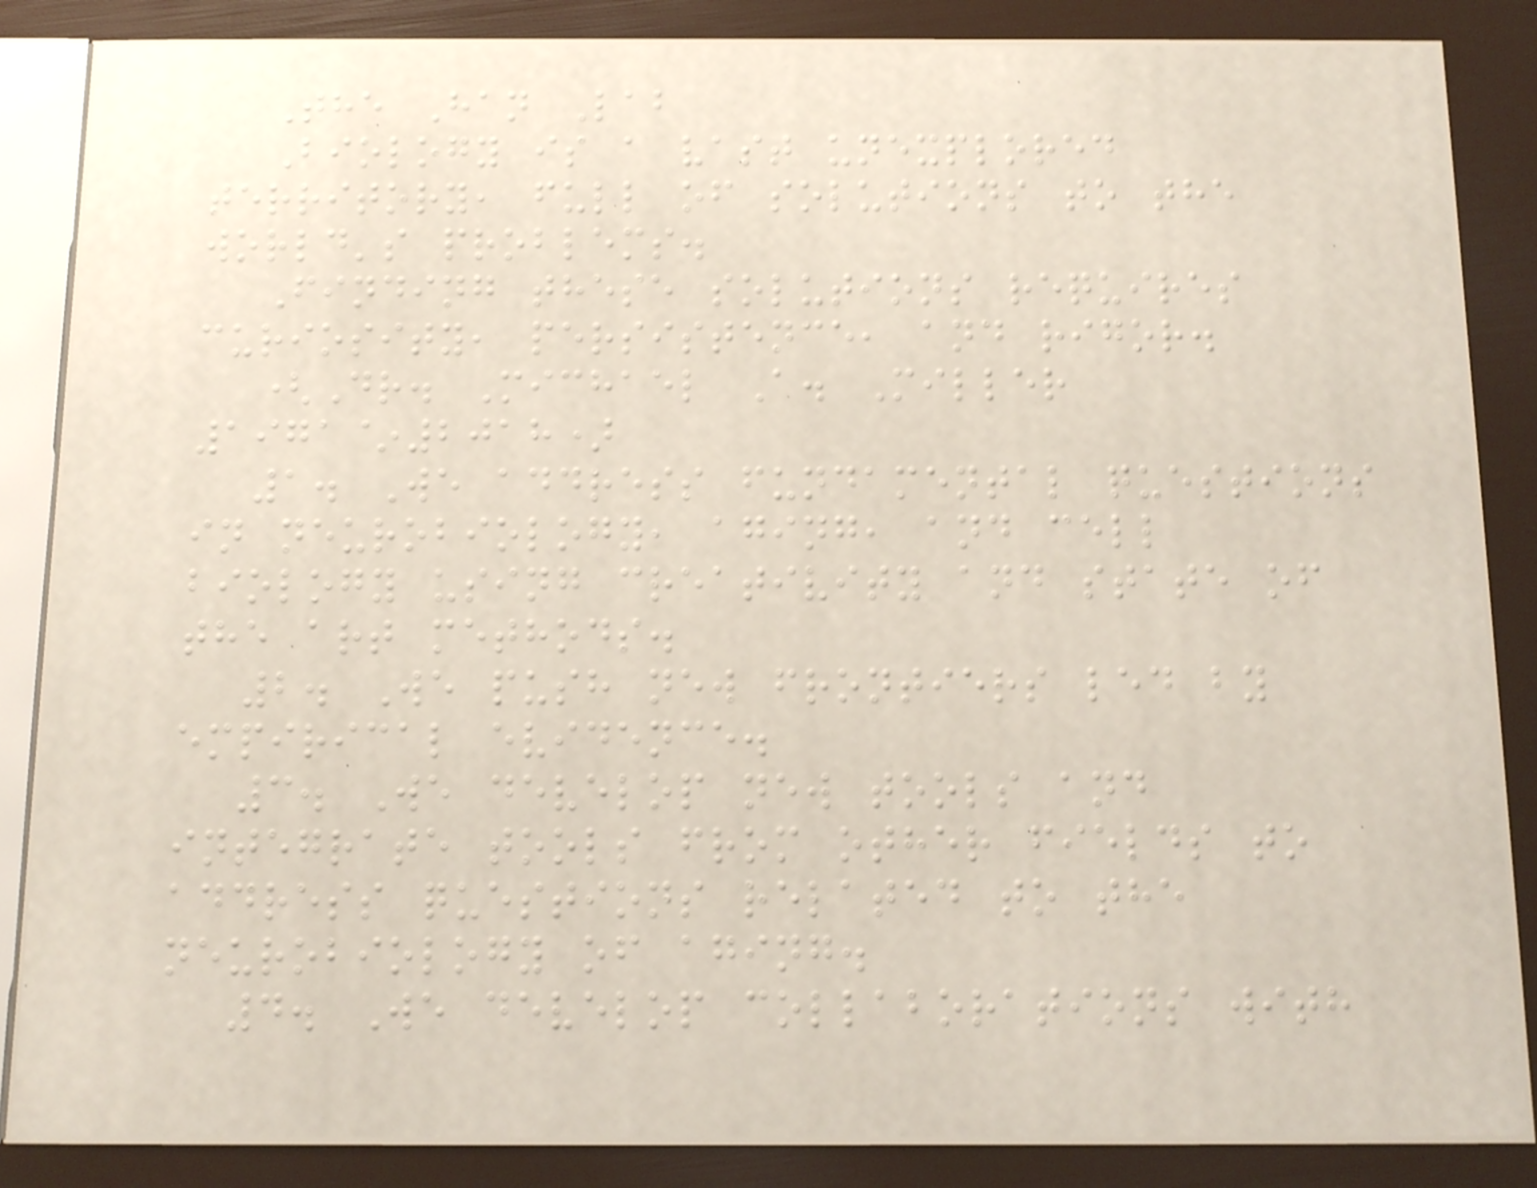The Han Lab
Biology is a vast unexplored
territory, full of solutions to the
world's problems.
Finding these solutions requires
curiosity, persistence, and rigor.
(Dr. Michael A. Miller
1971~2018)
1. We address fundamental questions
in neurobiology, aging, and cell
biology using creativity and state of
the art methods.
2. We push new frontiers led by
empirical evidence.
3. We develop new tools and
integrate tools from other fields to
address questions related to the
neurobiology of aging.
4. We develop collaborations with
